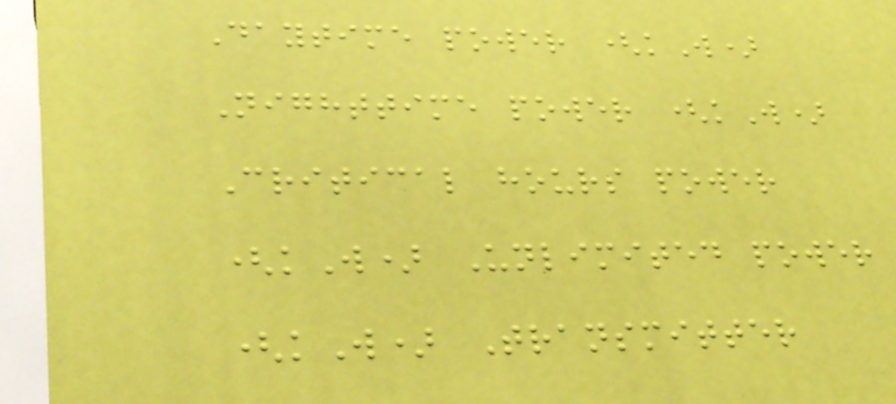Daytime power (kW)
Nighttime power (kW)
Critical hours power
(kW) Unlimited power
(kW) Transmitter
